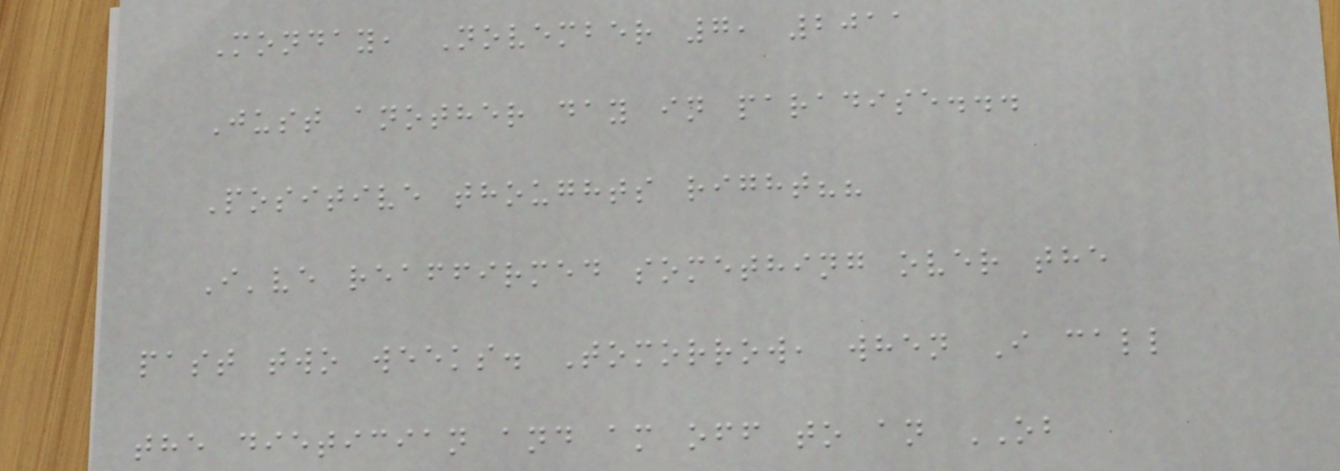Monday, November 7, 2011
Just another day in paradise...
Positive thoughts right??
I've reaffirmed something over the
past two weeks. Tomorrow, when I call
the dietician and am off to an OB
